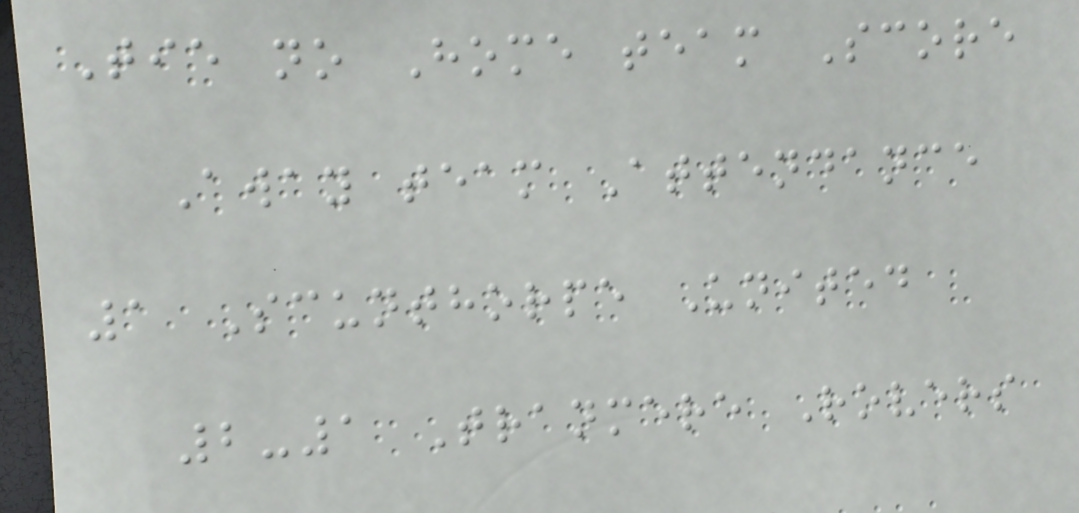Tie no Home team Score
Away team Attendance
1 Scunthorpe United
2-1 Tranmere Rovers
